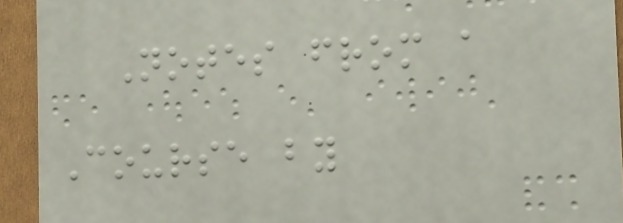Notes from a
Course by
